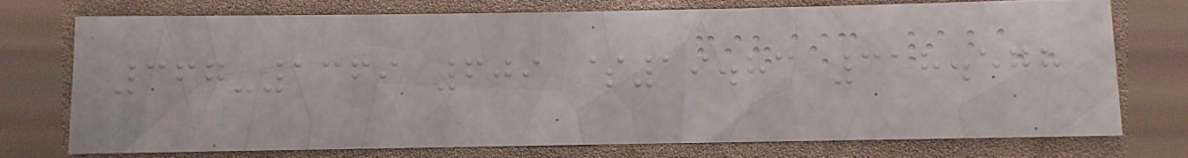367-1369 609 $19.83 318.578
